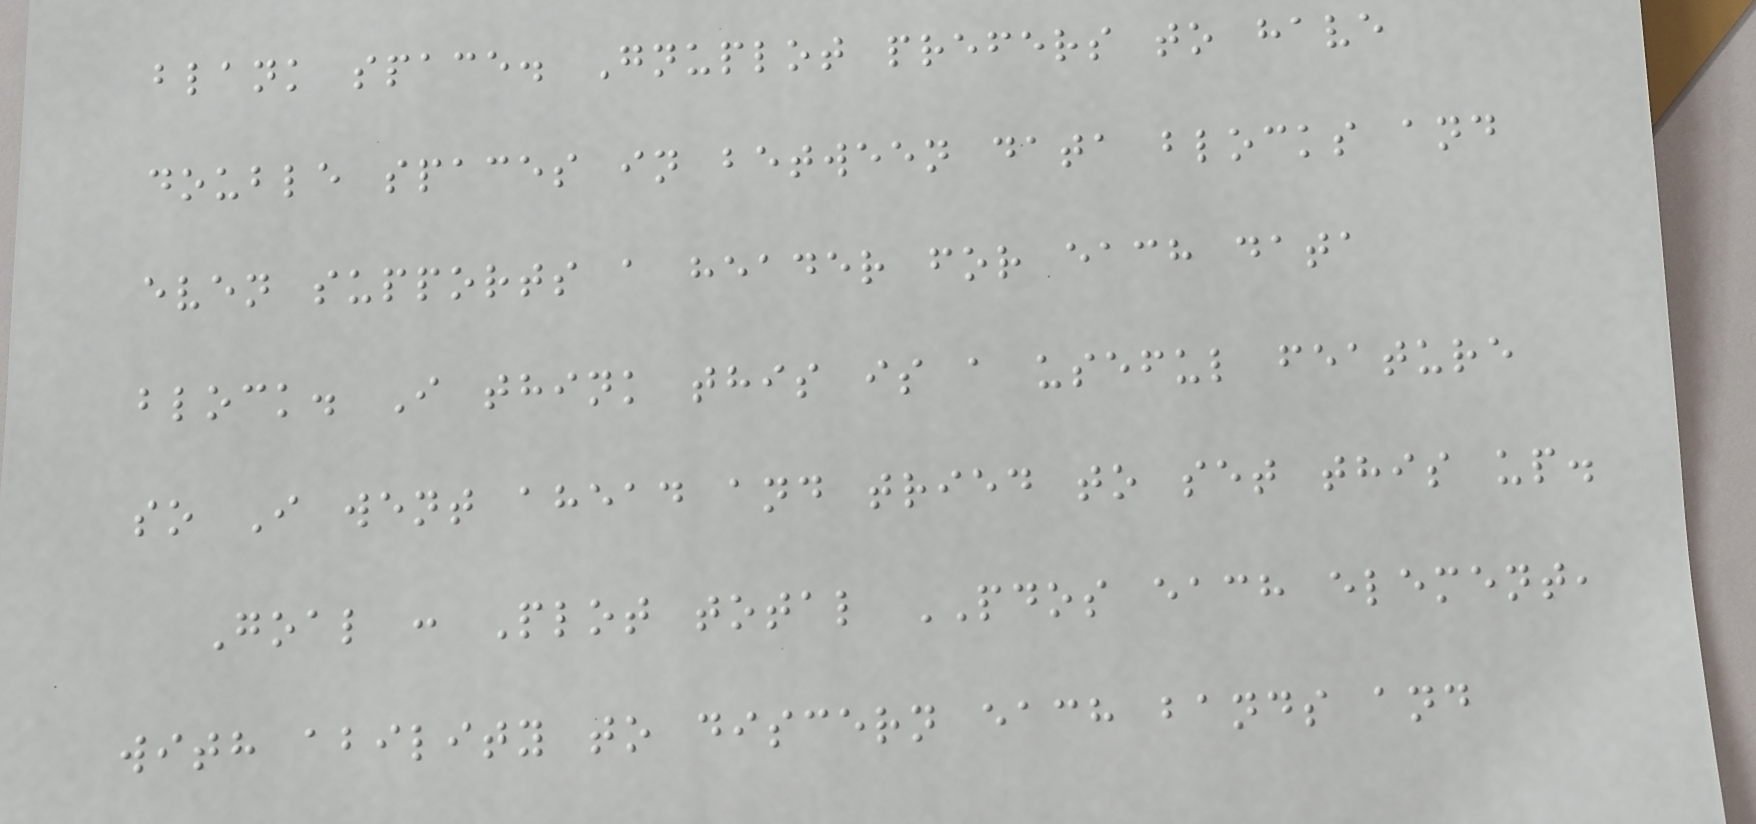blank space. Gnuplot prefers to have
double spaces in between data blocks and
even supports a header for each data
block. I think this is a useful feature
so I went ahead and tried to set this up.
Goal : Plot total PDOS each element,
with ability to discern each bands and
